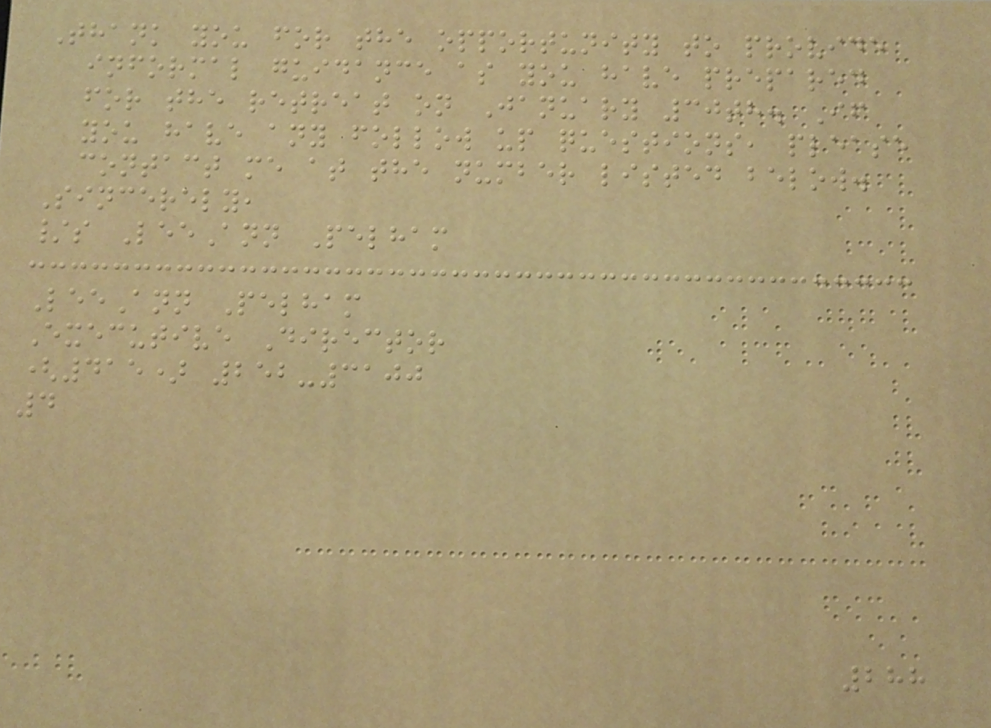Thank you for the opportunity to provide
informal guidance as you have prepared
for the retreat on January 30th. If
you have any follow up questions, please
contact me at the number listed below.
Sincerely,
/s LeeAnn Pelham
LeeAnn Pelham
Executive Director
(415) 252-3100
4
288
